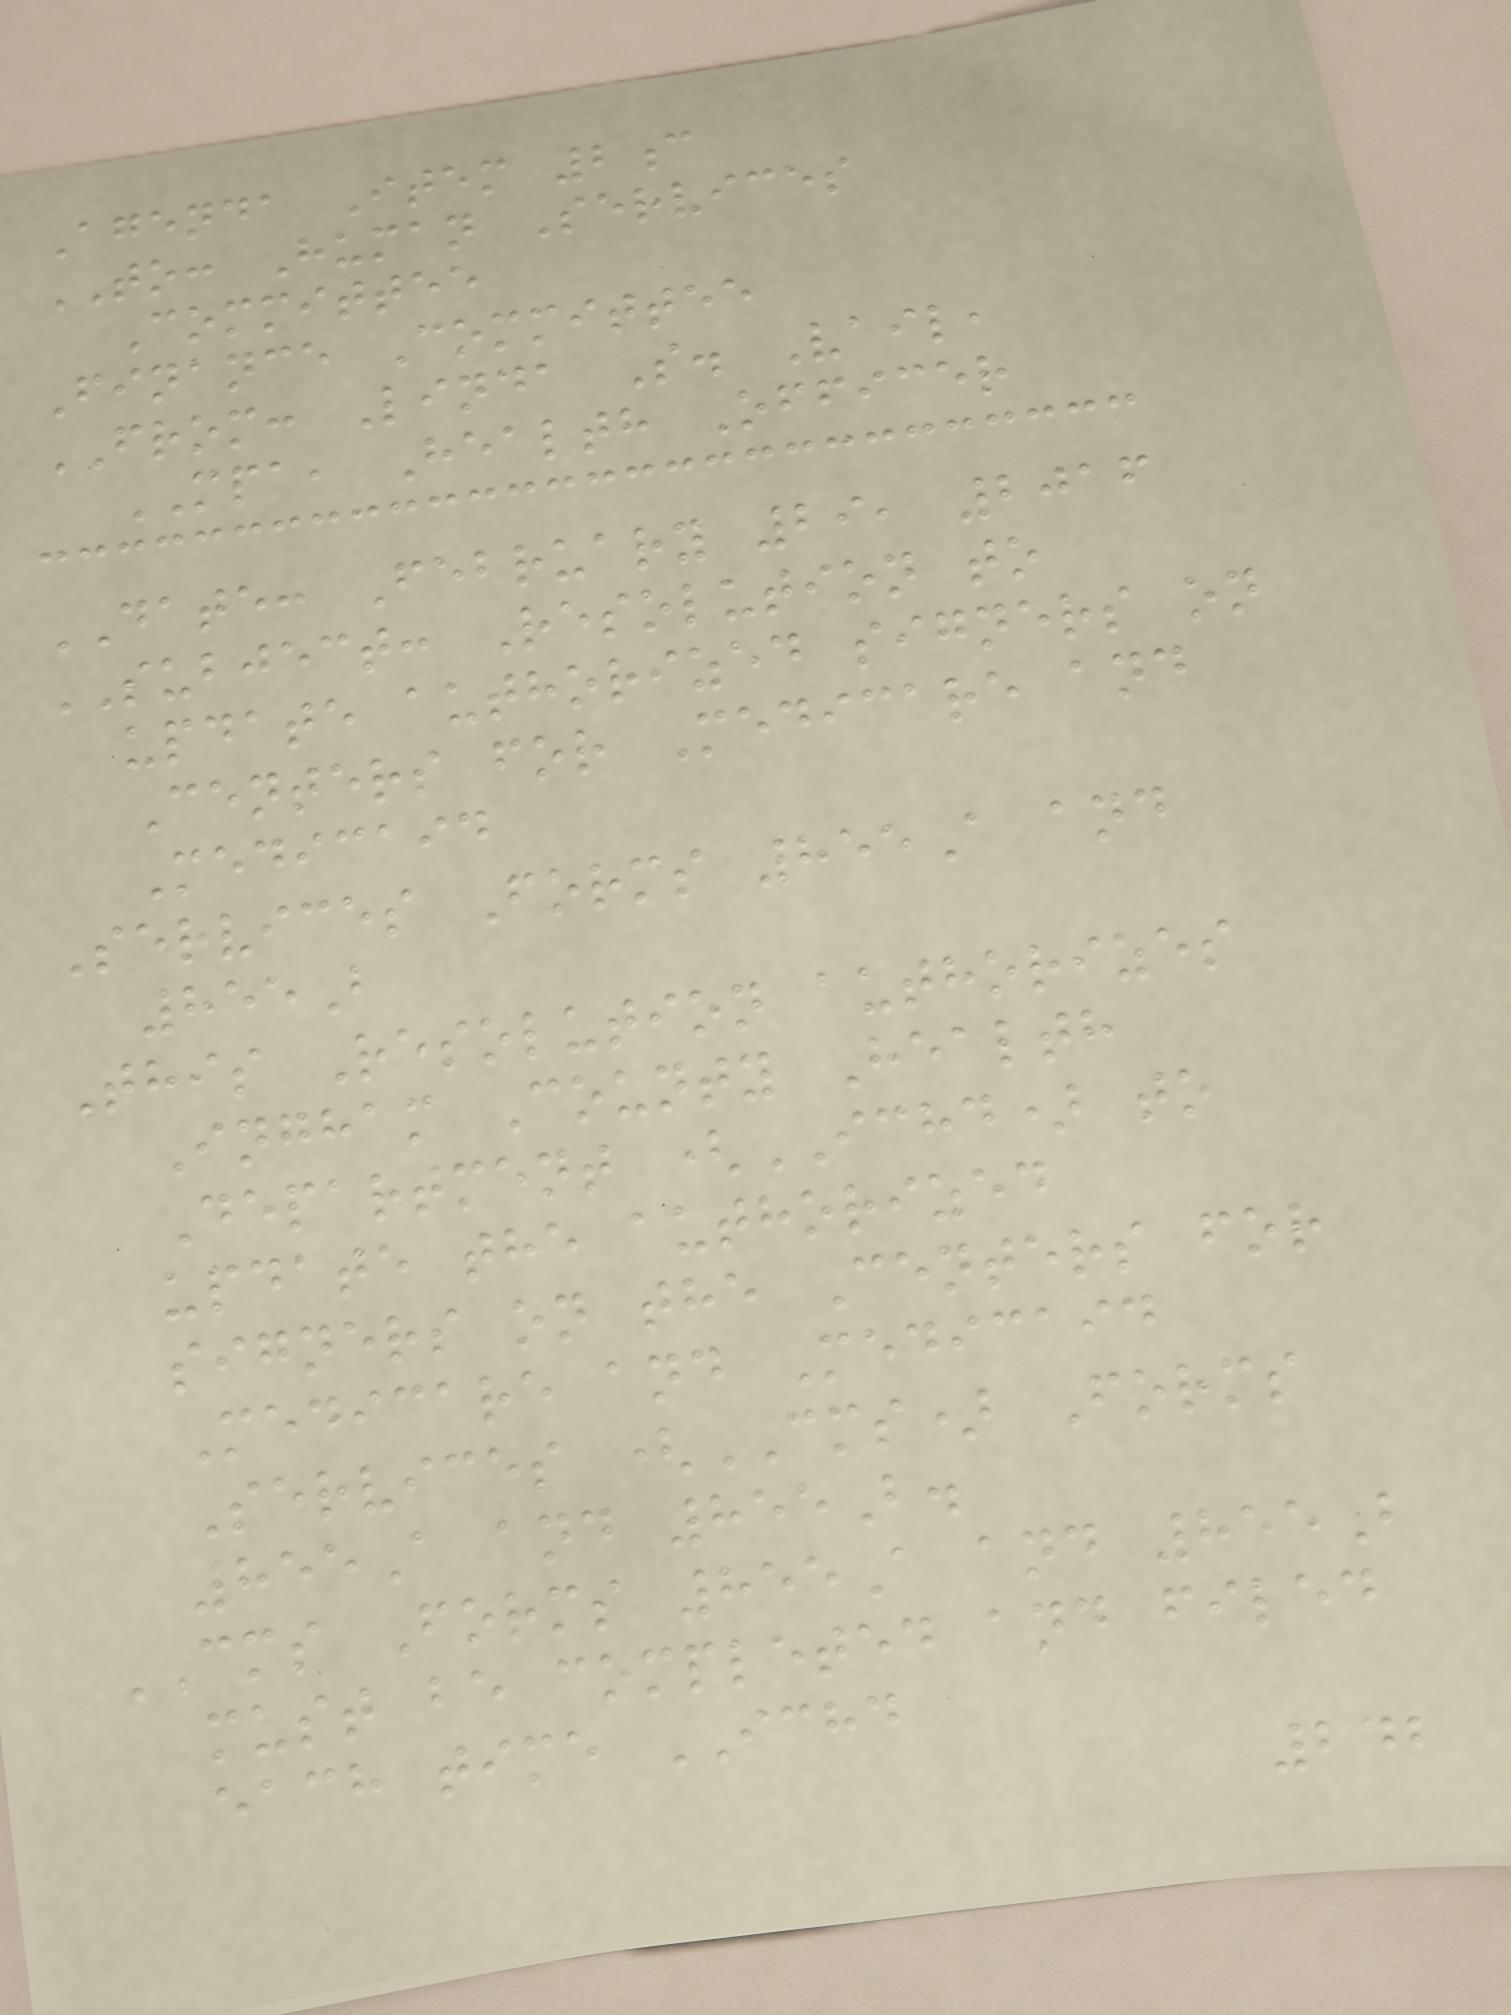Agenda Item 2c
TO: Human Services
Committee
Finance Committee
FROM: Linda S. Vail,
MPA, Health Officer
DATE: February 29, 2016
SUBJECT: Resolution to
update authorized signers on
Centers for Medicare and
Medicaid
Services Forms 855A and
855B
This Resolution authorizes
Ingham County Health
Department (ICHD) to
update the authorized
signers on the Centers for
Medicare and Medicaid
Services (CMS) Forms
855A and 855B.
CMS Forms 855A and 855B
must be completed and filed
each time ICHD
242
